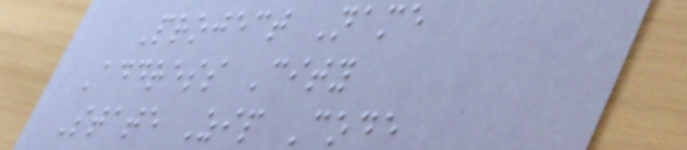Project Name
Address City
State Zip Code
